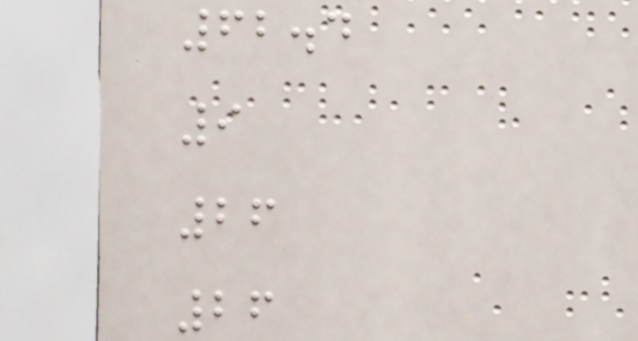62.4
9
26
26
